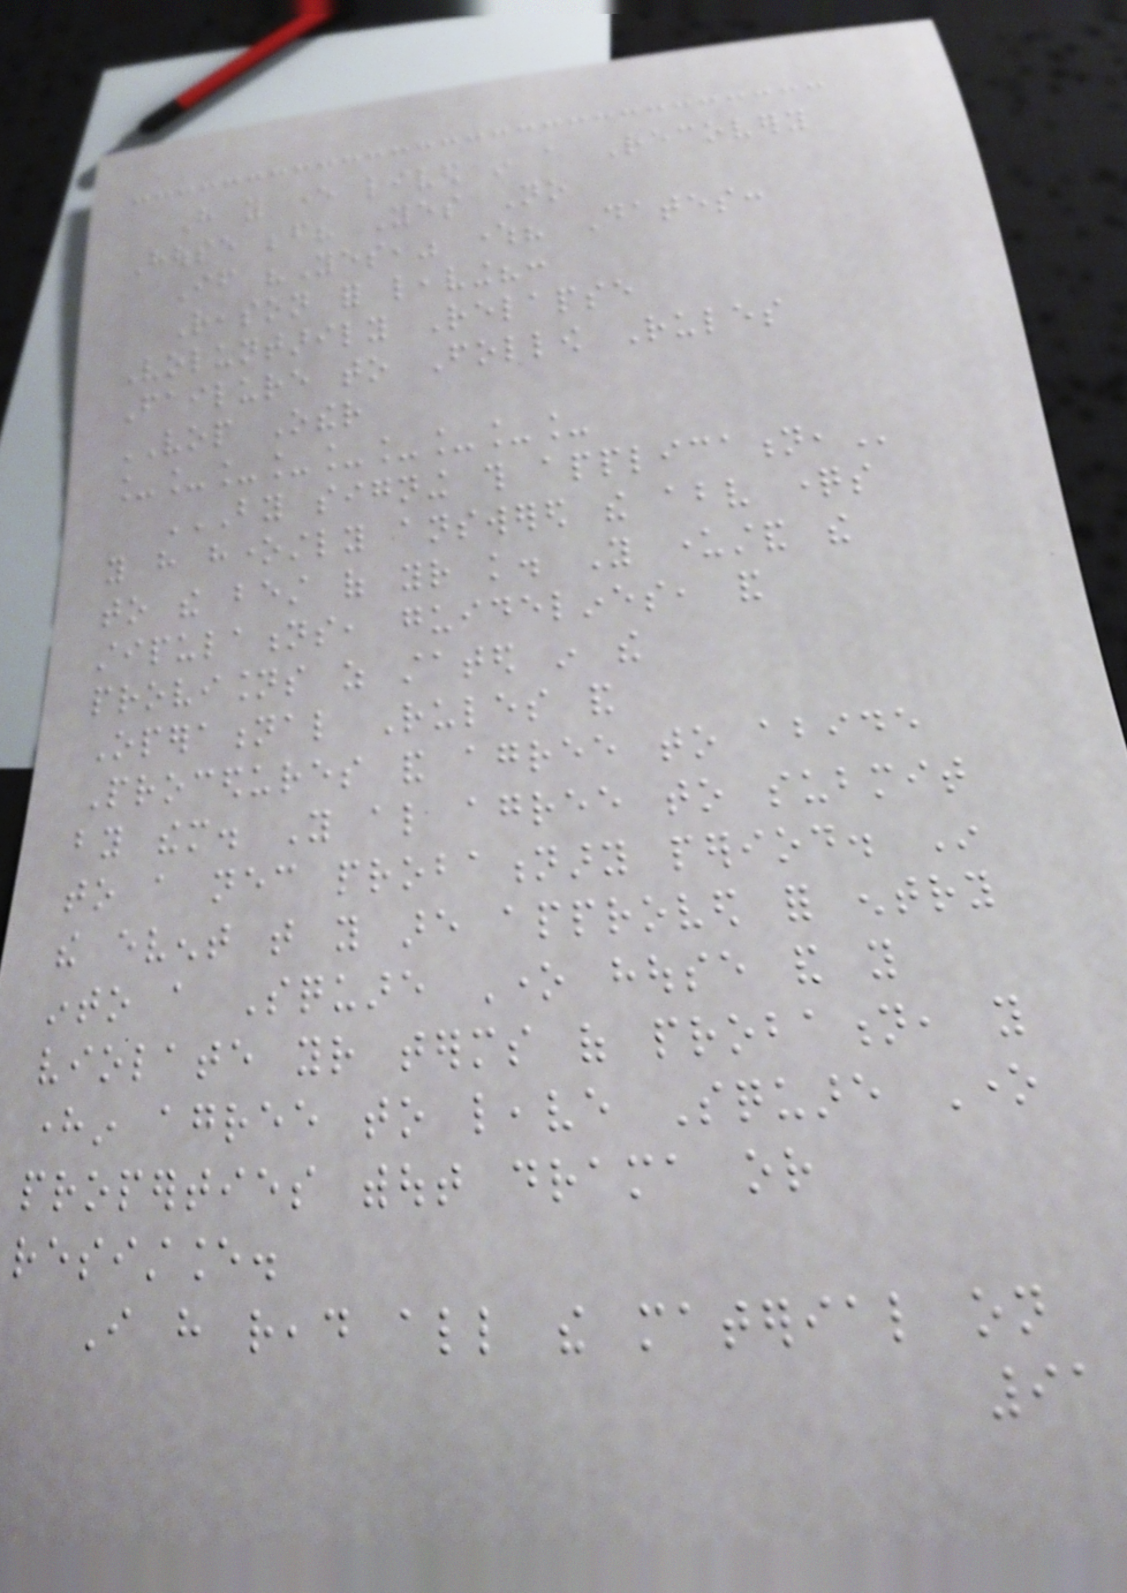Have you ever lived in a Recovery
House before? Yes No
If "Yes," where? Dates:
Reason for leaving?:
Voluntarily Relapse
Failure to Follow Rules
VOP Other
_________
BY SIGNING THIS APPLICATION,
you have honestly answered the above questions
to the best of your knowledge. You understand the
stipulations, guidelines, and
provisions as stated in the
Operational Rules and
Procedures and agree to abide
by them. You also agree to submit
to a necessary probationary period. In
the event that you are approved for entry
into a Square One house and you
violate your terms of probation, you
herein agree to leave Square One
properties without drama or
resistance.
I have read all the material on
91
